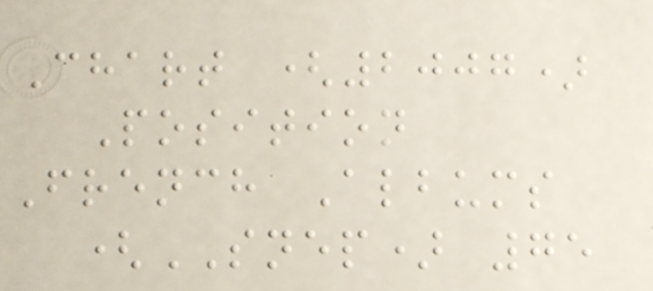Chart (2007)
Position
French Albums
(SNEP) 75
